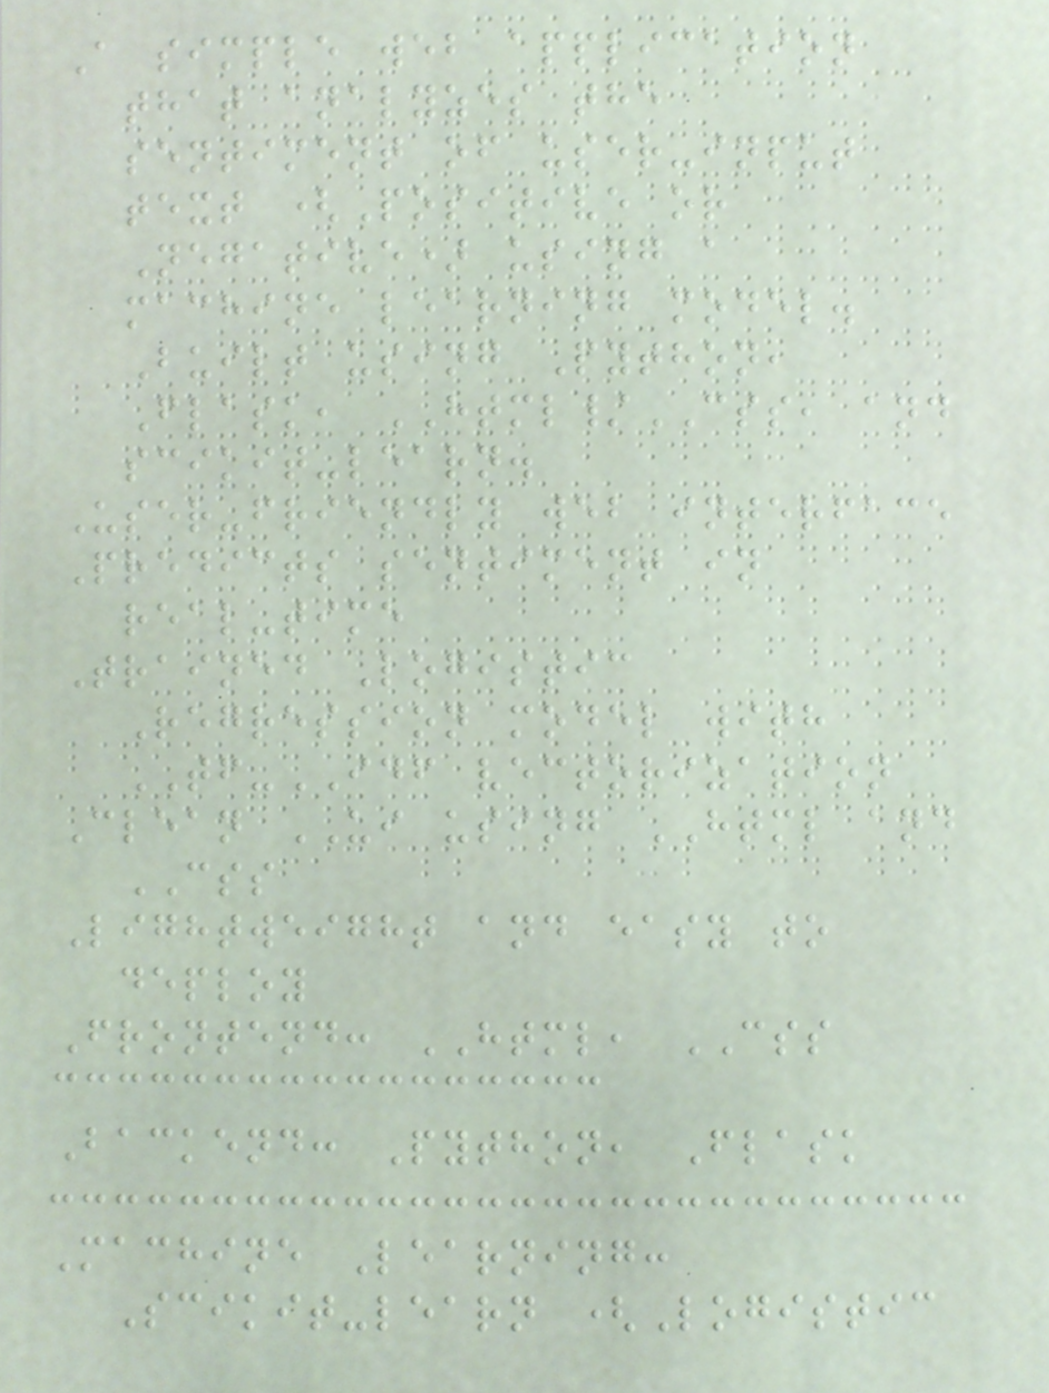A simple web application
that analyzes the
sentiment of user-input
text (Positive or
Negative) using a
machine learning model.
Built using Python,
Flask, HTML/CSS, and
scikit-learn.
User-friendly web interface
Predicts sentiment in
real-time
Trained Logistic
Regression model with
TF-IDF vectorization
Clean UI using HTML and
CSS
Lightweight and easy to
deploy
Frontend: HTML, CSS
Backend: Python, Flask
Machine Learning:
Scikit-learn (Logistic
